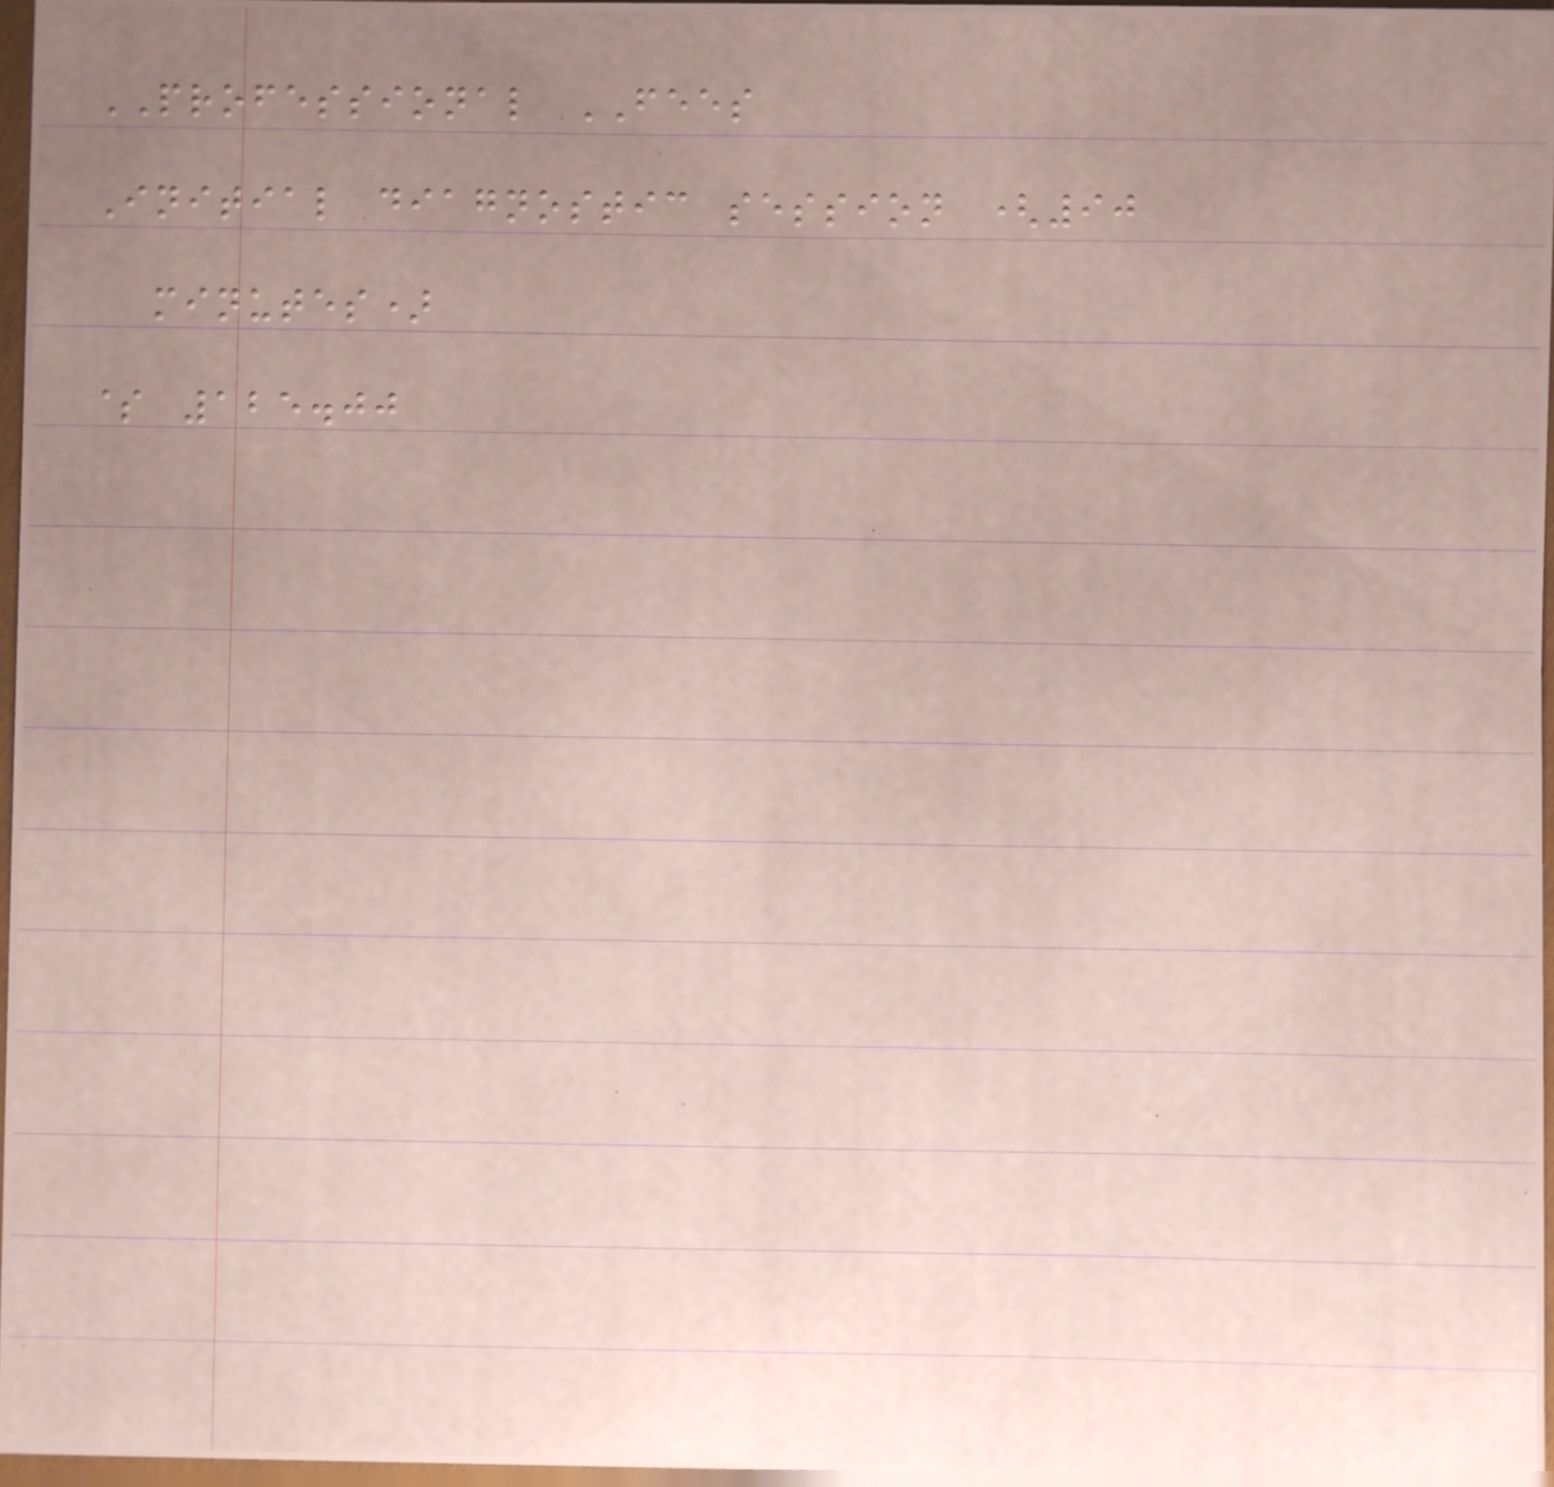PROFESSIONAL FEES
Initial diagnostic session (90
minutes)
$ 125.00
